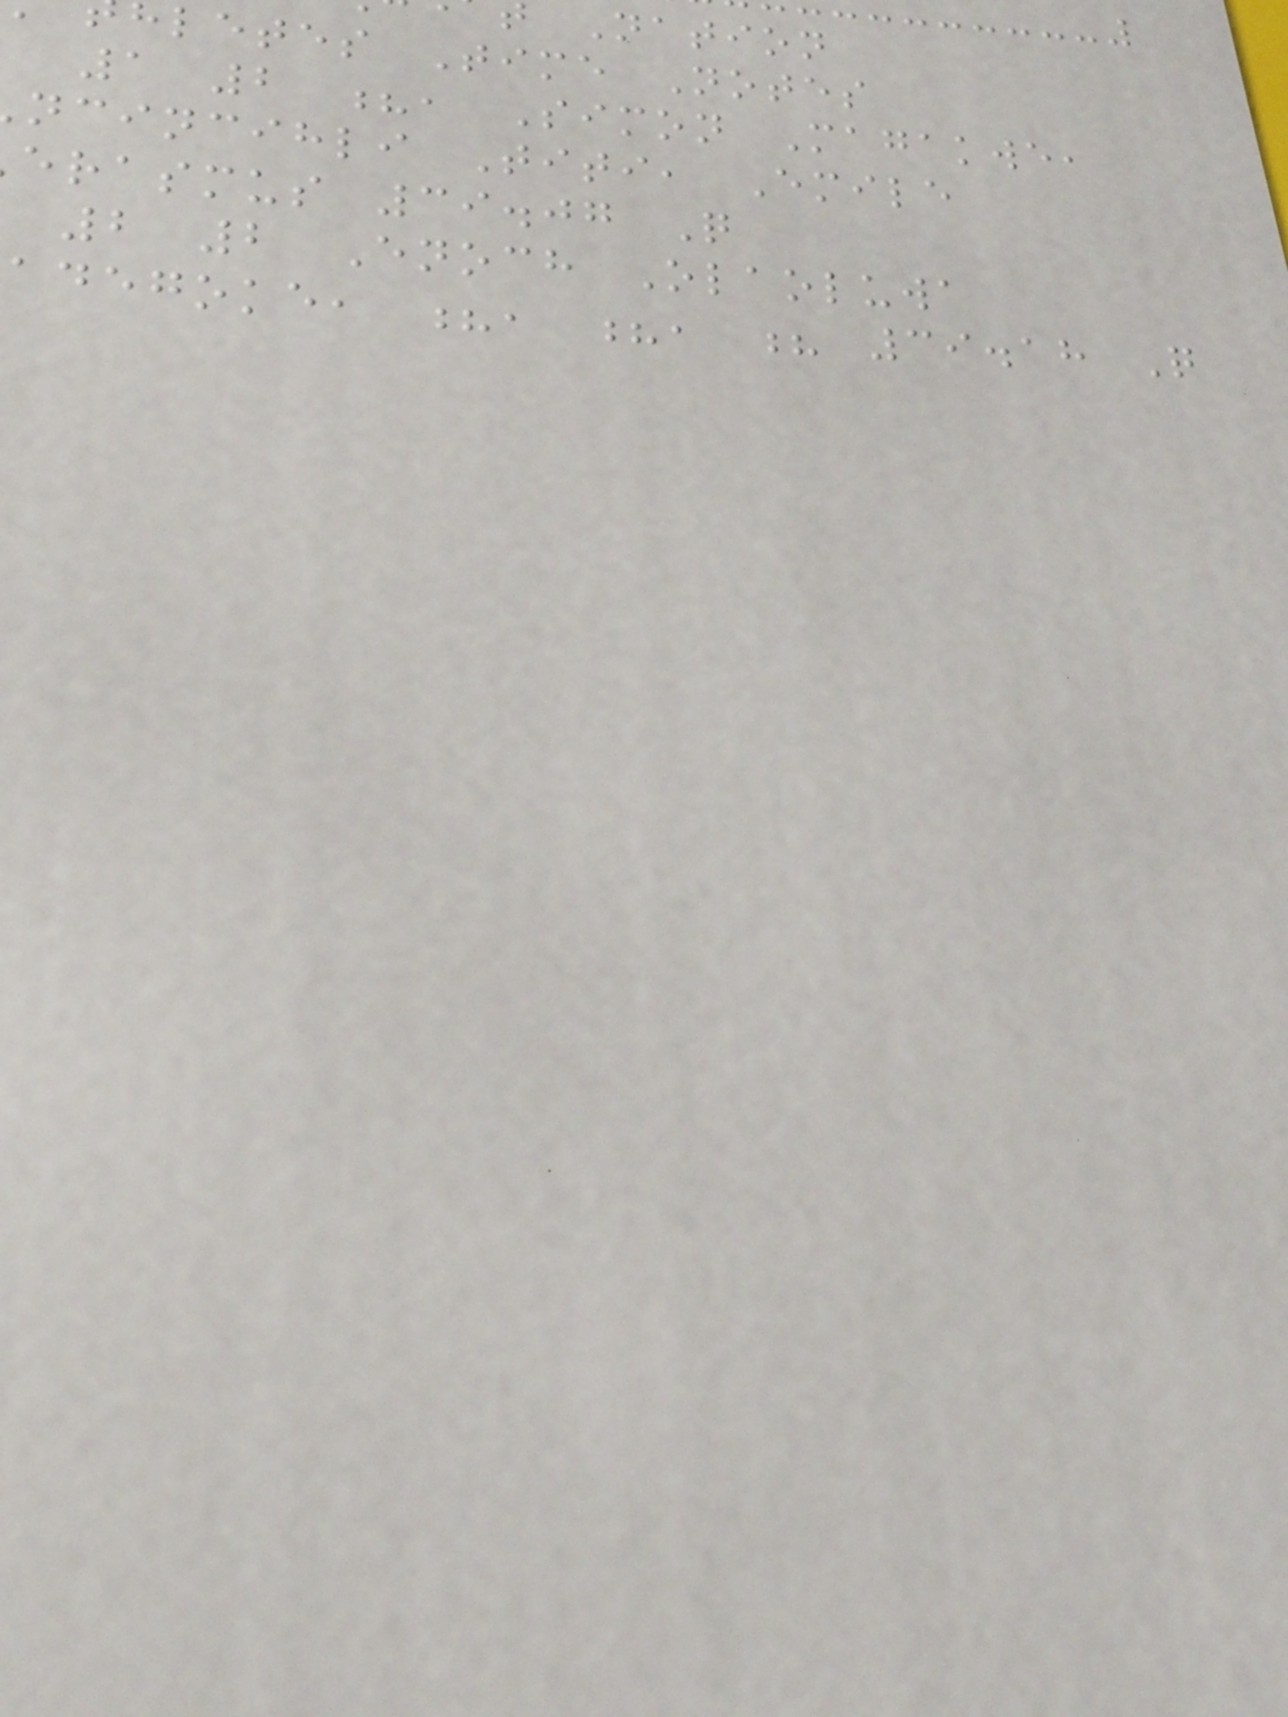Nation
letes Time Notes
1 2 ?, Simon Magakwe,
ncincihli Titi, Emile
erasmus 39.07 Q
2 2 Enoch Olaoluwa
adegoke, ?, ?, ? 39.18 Q
